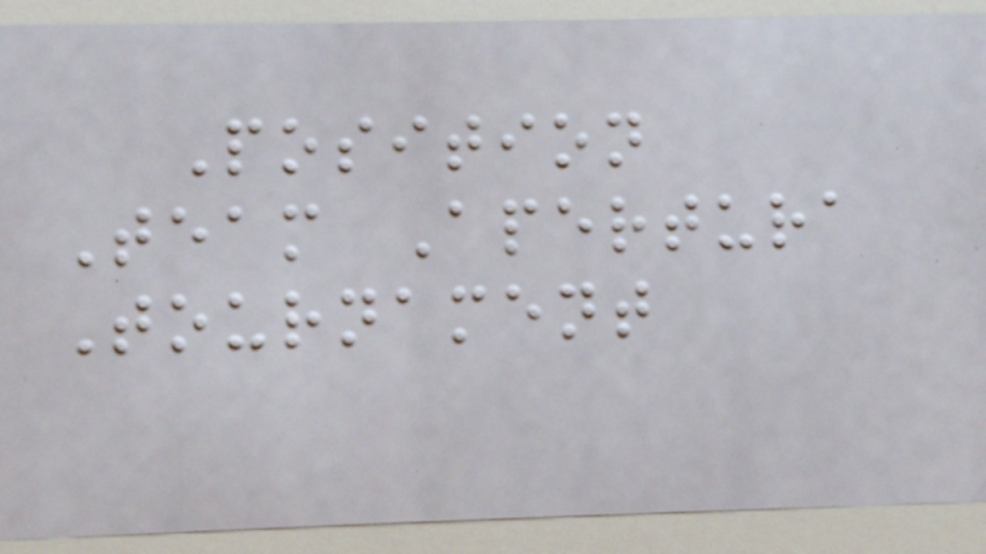Position
Team Apertura
Tournament
